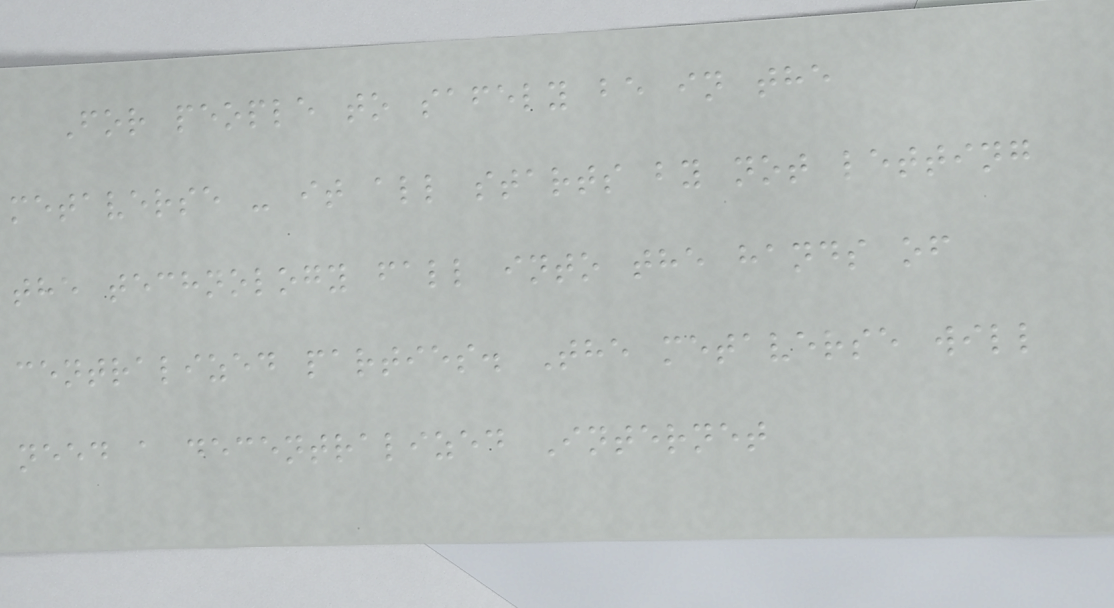For people to safely be in the
metaverse - it all starts by not letting
the technology fall into the hands of
centralized parties. The metaverse will
need a decentralized Internet
